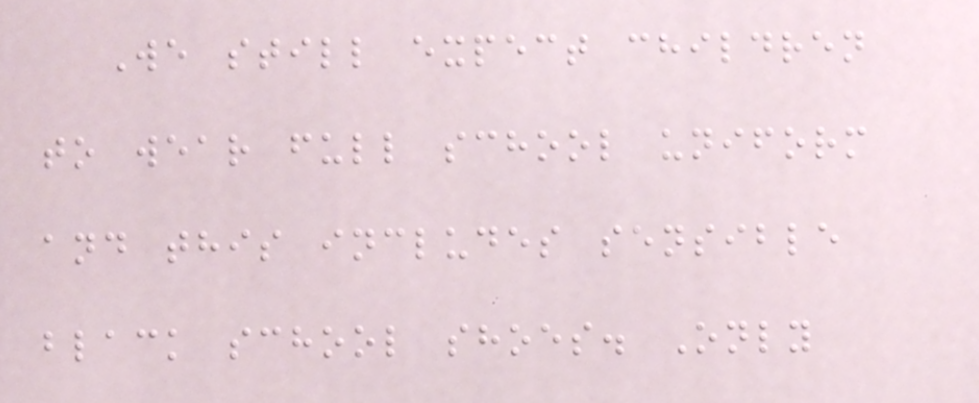We still expect children
to wear full school uniform
and this includes sensible
black school shoes. Only
